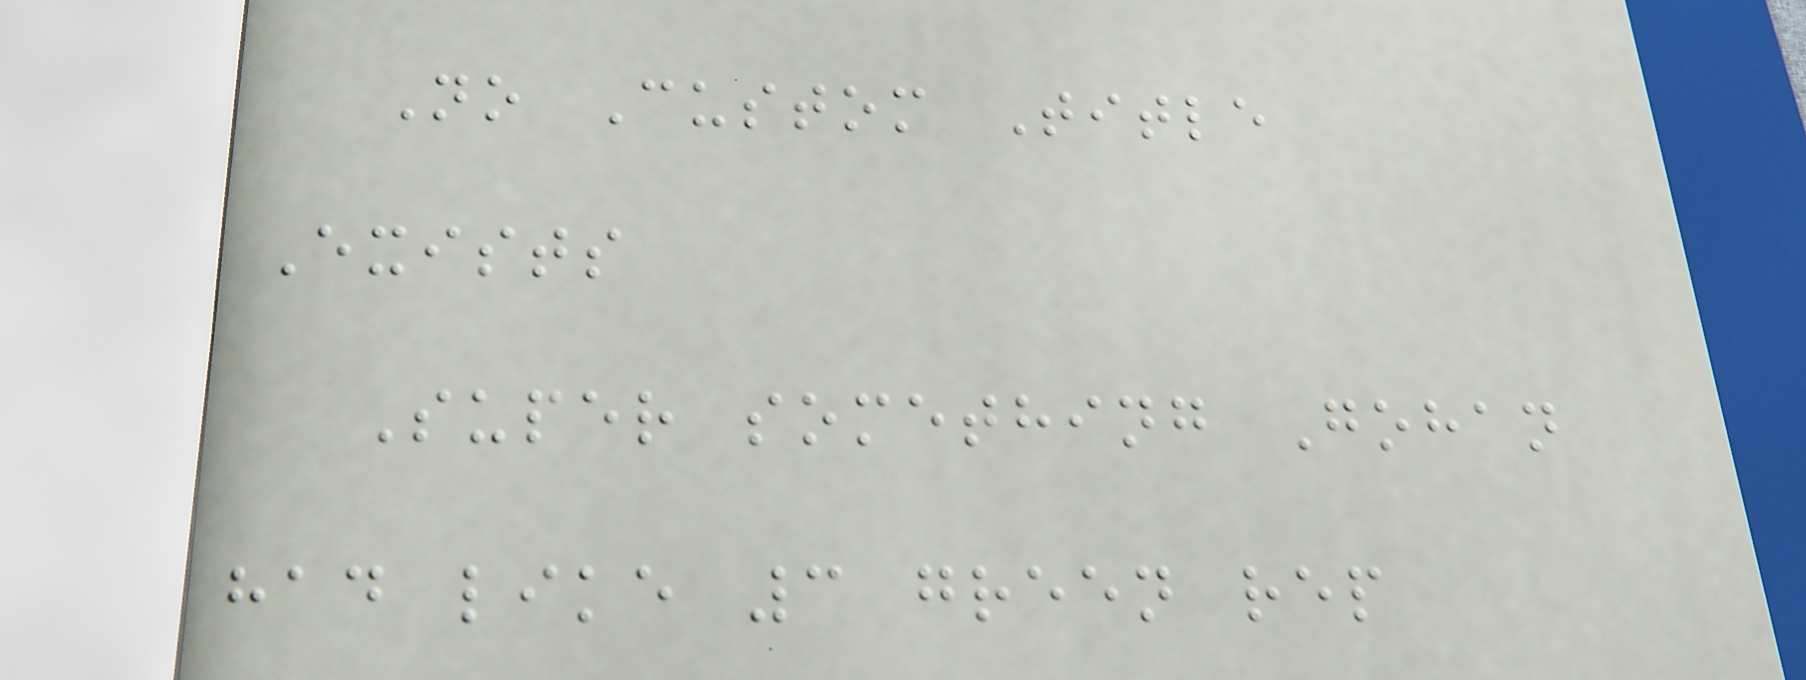No Custom Title
Exists
Super something Gohan
had like 3 green rep
